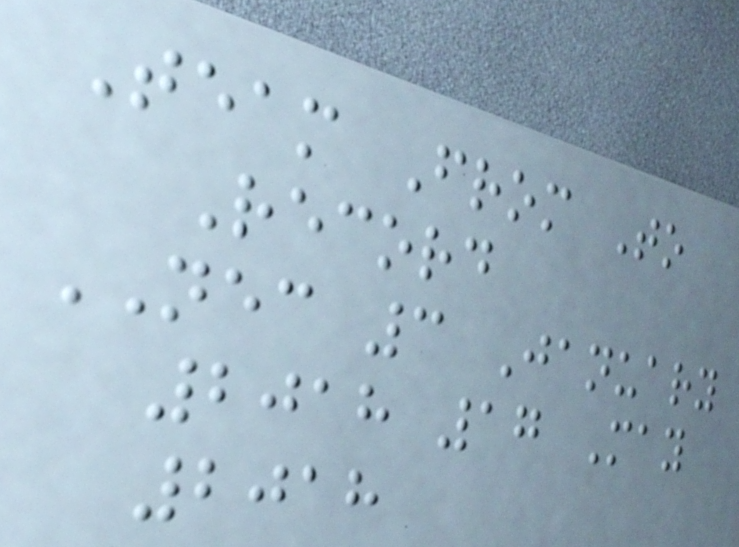Team From To
Record
NEC 3 January
2018 17 May
2018
